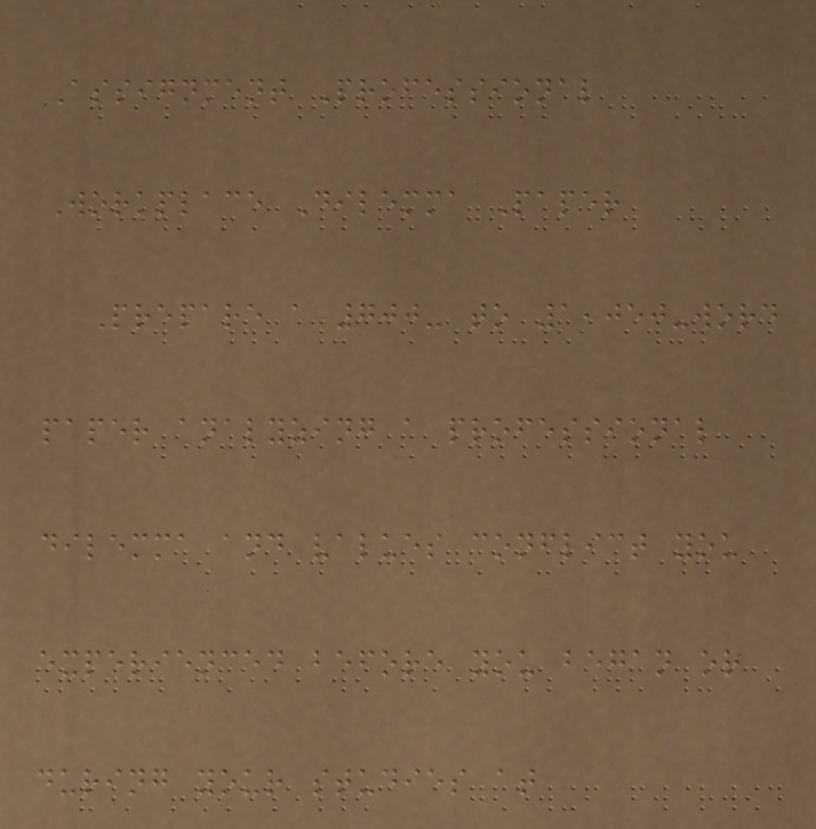Assignment Professional
Workplace Dilemma Paper
Prepare a 700- to 1,050-word
paper analyzing a professional
dilemma and values conflict you
experienced before you began or
during your studies at
